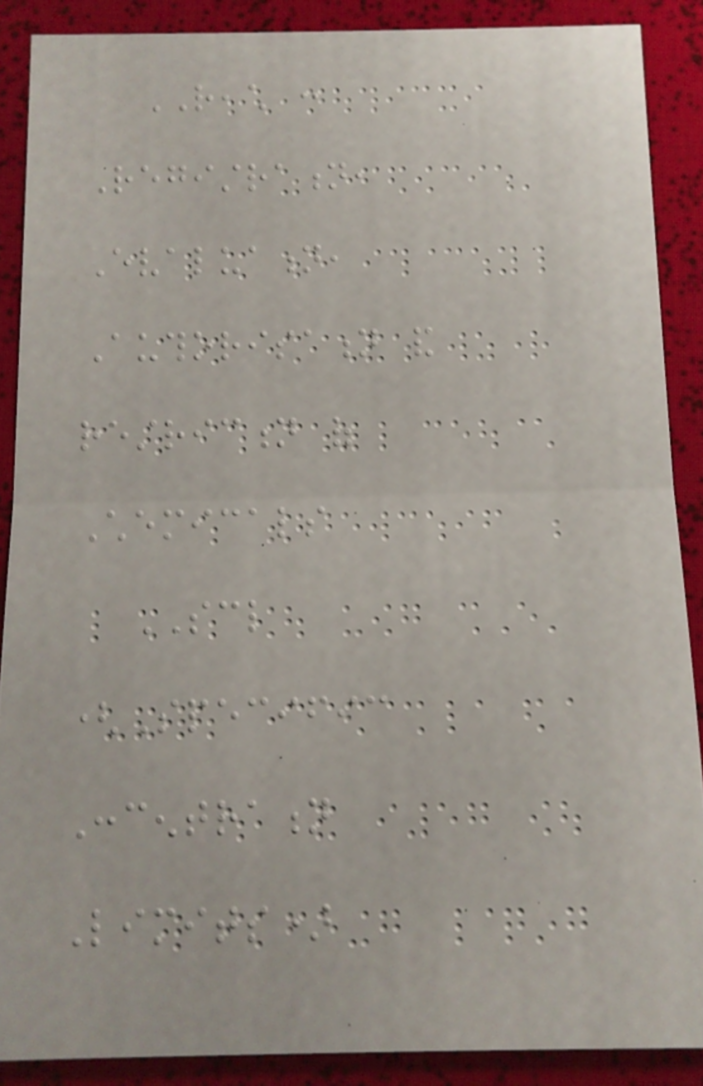REACH :
Registration,
Evaluation,
Authorisation and
restriction of
Chemicals
SCL
(Specific
Concentration
Limits)
